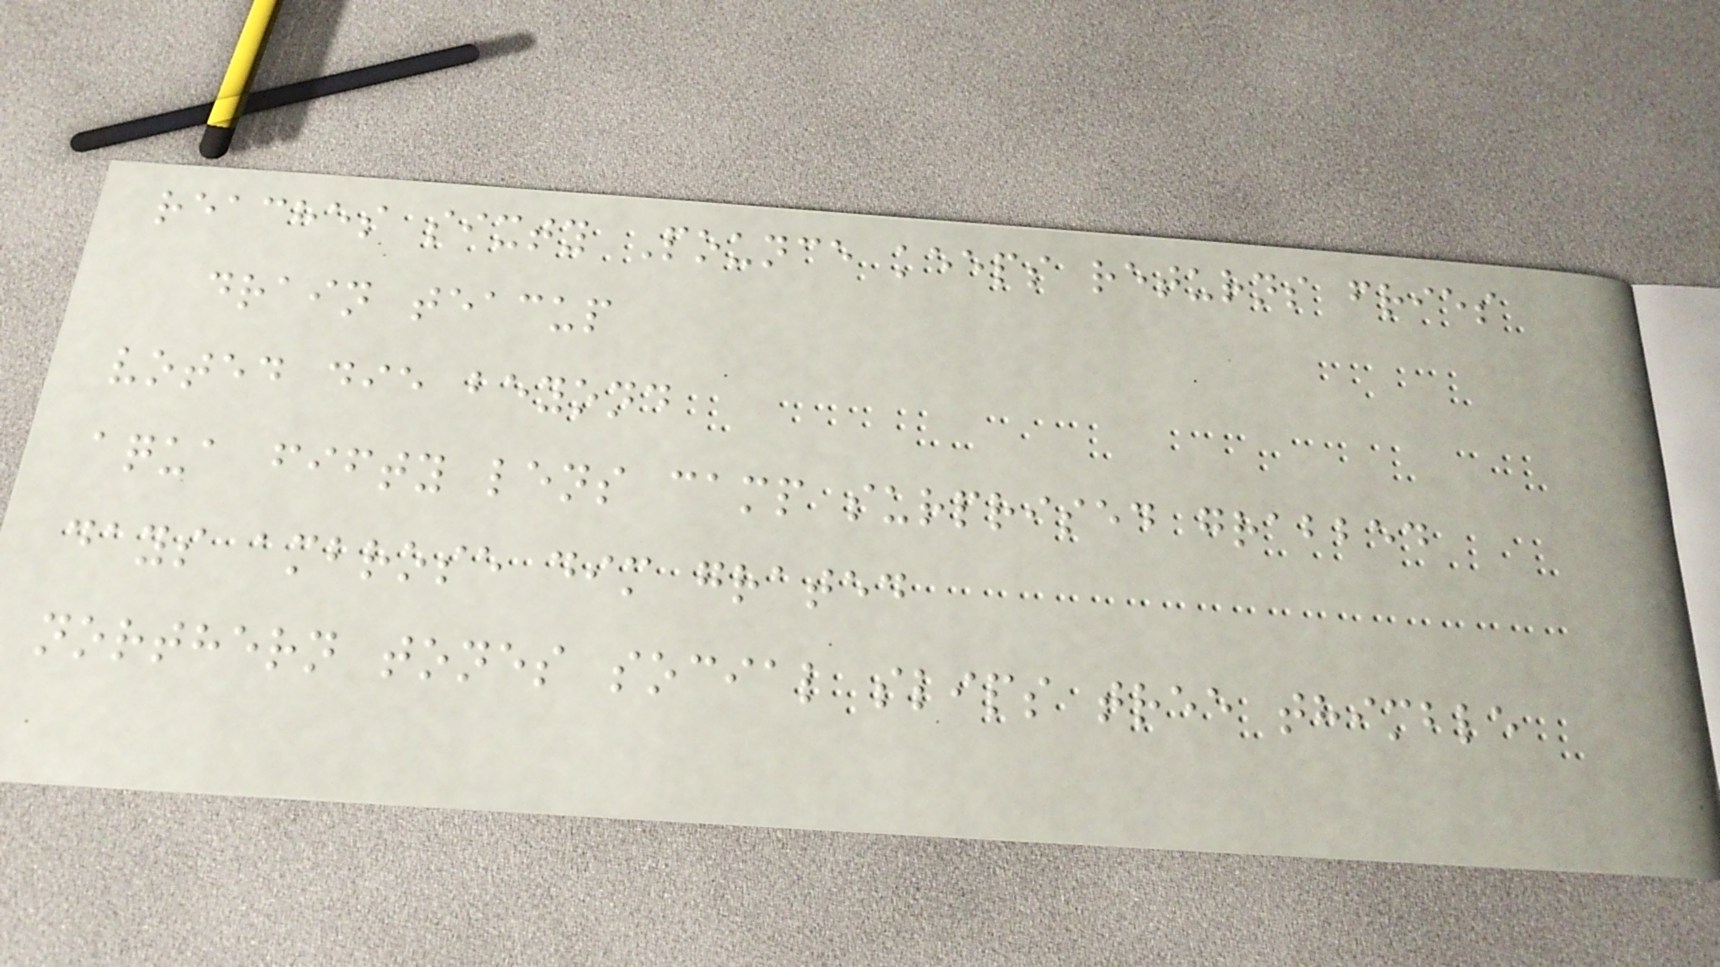reaches sixty Pounce keeps returns fries
drain teacup
voted die beyond
aqua fifty lens camp surprised grabbed
days ambrose dim grated
northern tones social slips tree thimble
